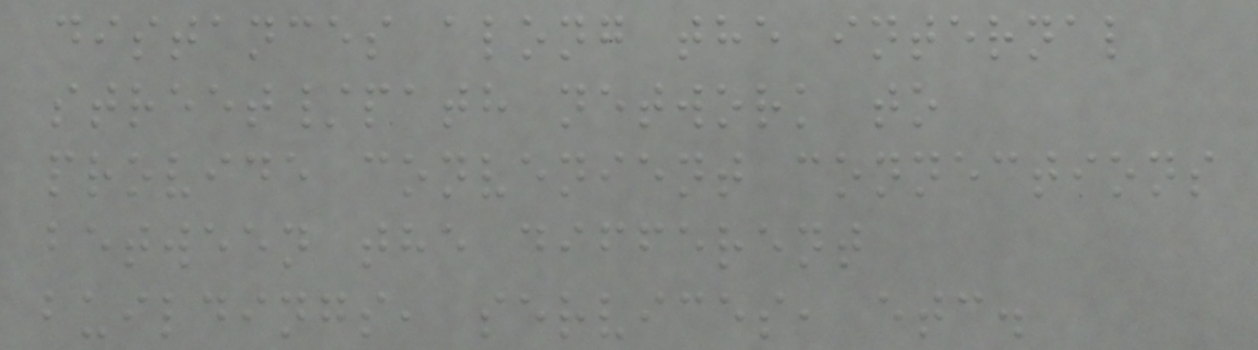distances along the internal
street/path network to
provide convenient connections
between the different
buildings, services, etc.
